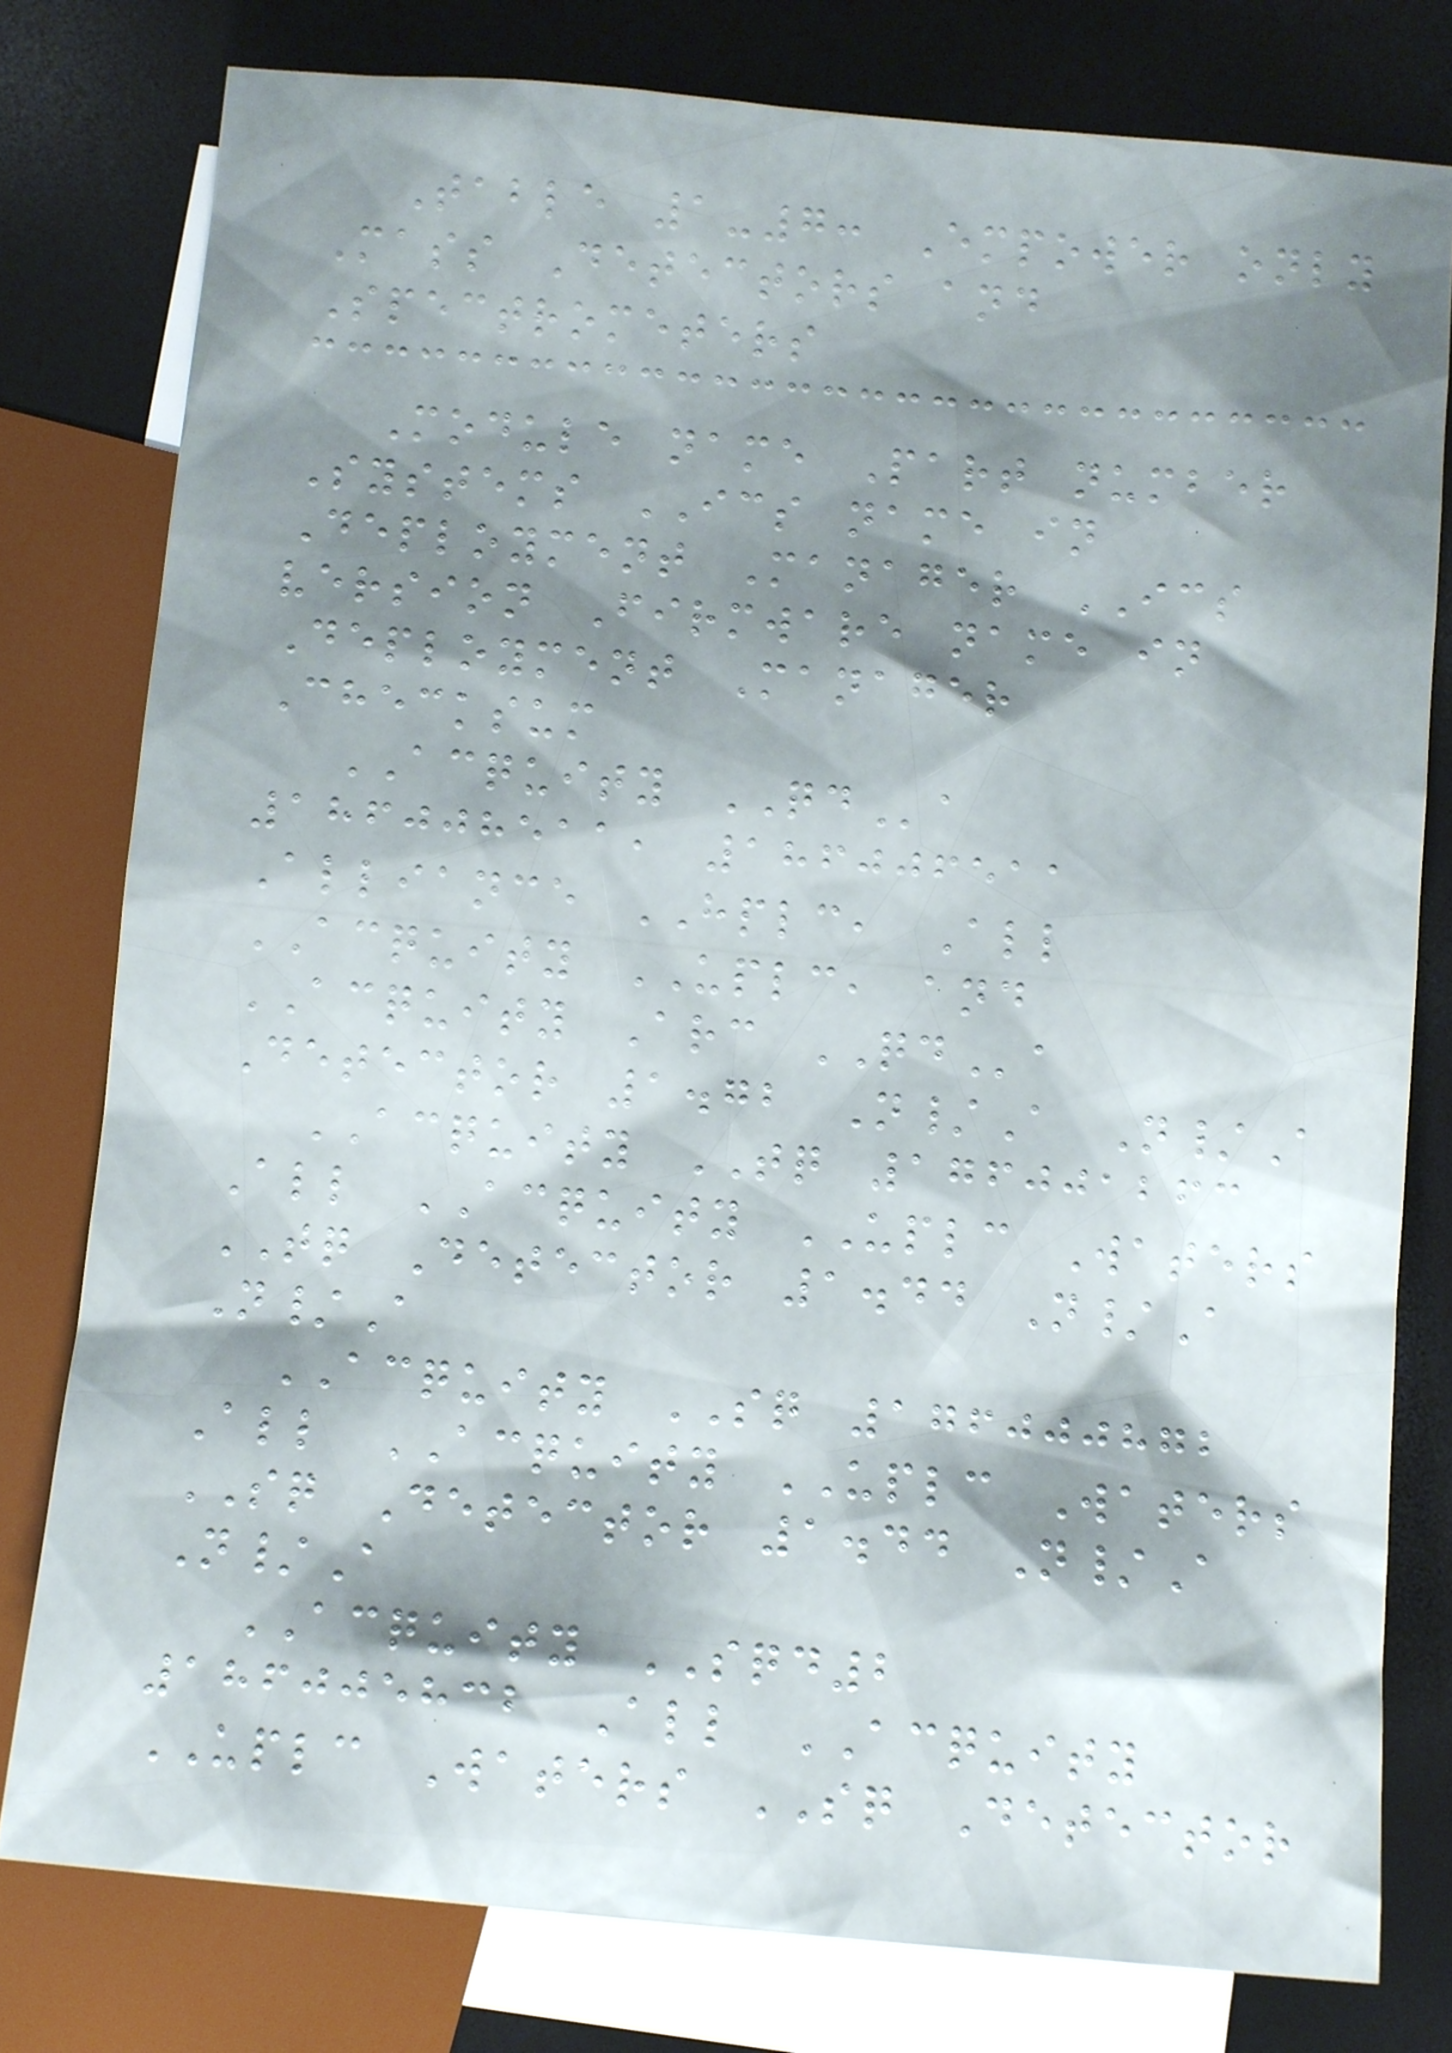Table 1-7: Empower only
Mass Detectors and
Spectrometers
Module name Part number
Systems ICS name in
Deployment Manager ICS
version Firmware name in
Deployment Manager
Checksum
ACQUITY QDa
186008511, 186006511
Alliance HPLC, All
ACQUITY UPLC, and
ACQUITY Arc QDa
Detector 1.72 N/A N/A
ACQUITY TQ 176001263
All ACQUITY UPLC Waters
TQ Detector 1.44 N/A
N/A
ACQUITY SQ 176000872
All ACQUITY UPLC Waters
SQ Detector 1.44 N/A
N/A
ACQUITY SQD2
186005832 All ACQUITY
UPLC Waters SQ Detector
